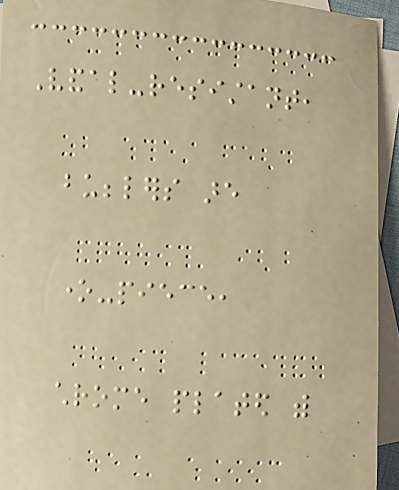Vandal-resistant,
bubblers are
one-piece,
chrome plated with
